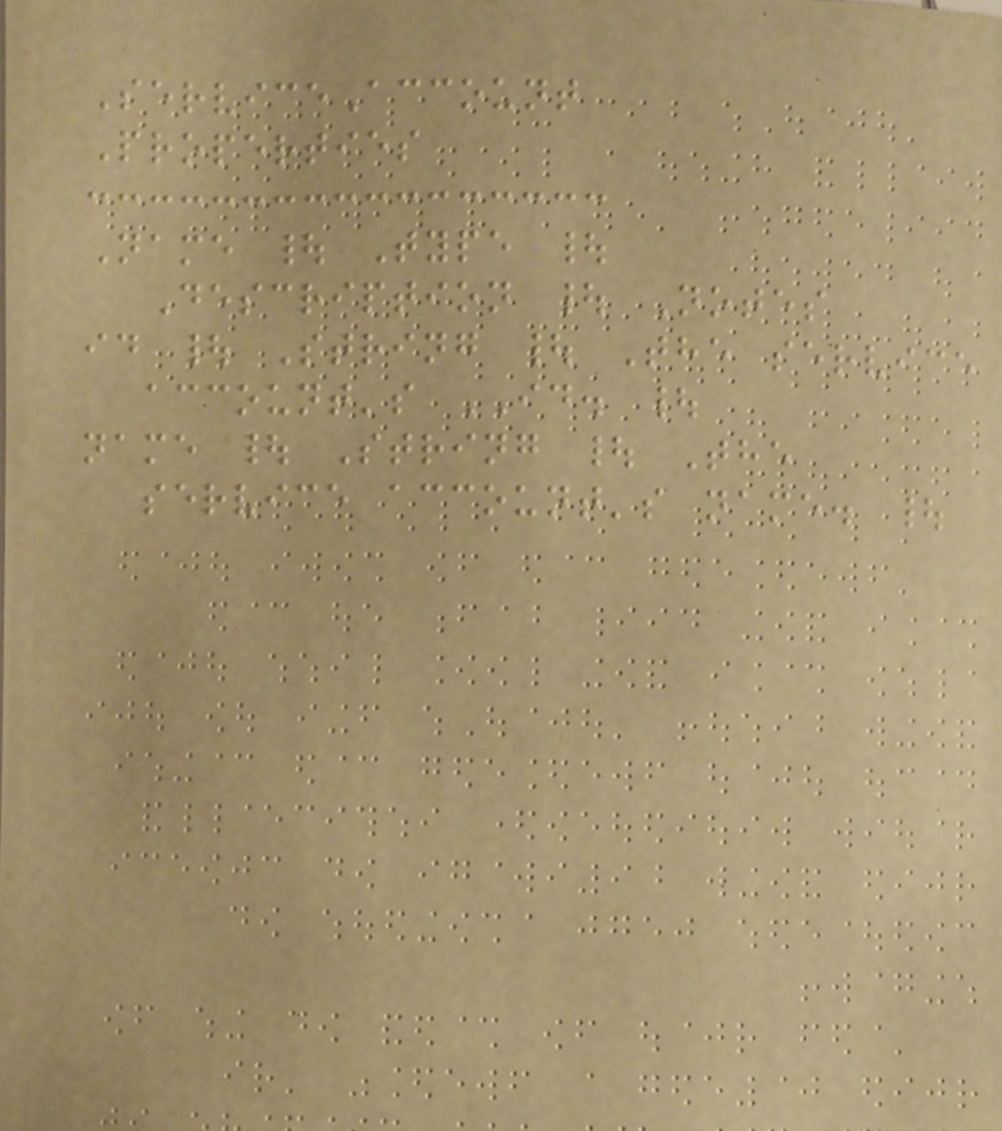ServiceAccount
Properties
Name | Type |
Description | Notes
id | String | The service
account's ID. |
name | String | The
service account's name. |
